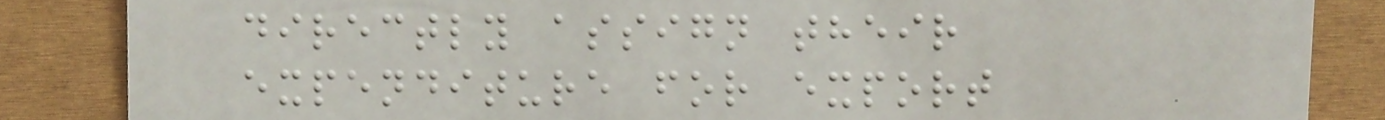directly assign their
expenditure for export
